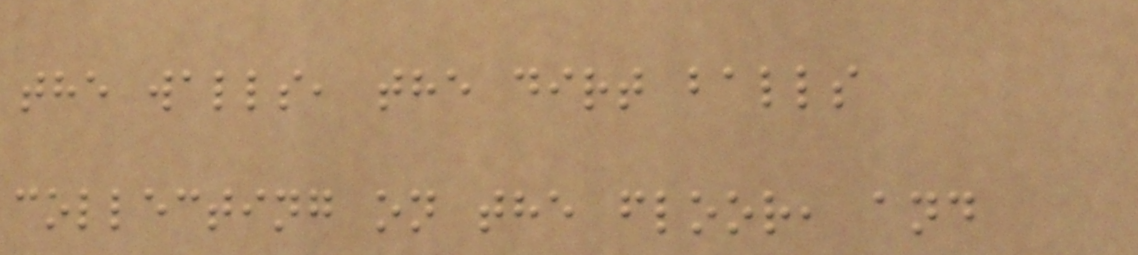the walls, the dirt balls
collecting on the floor, and
